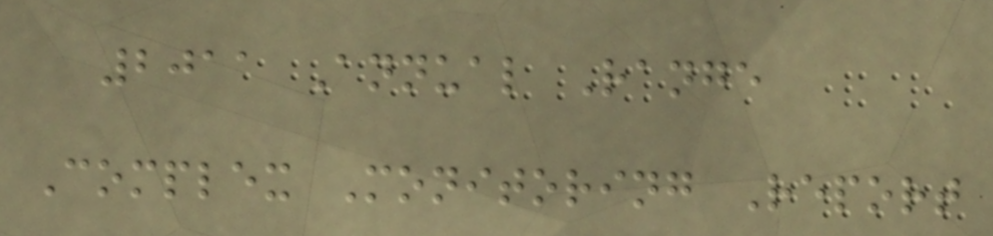2011 Annual Range
Complex Monitoring Report
